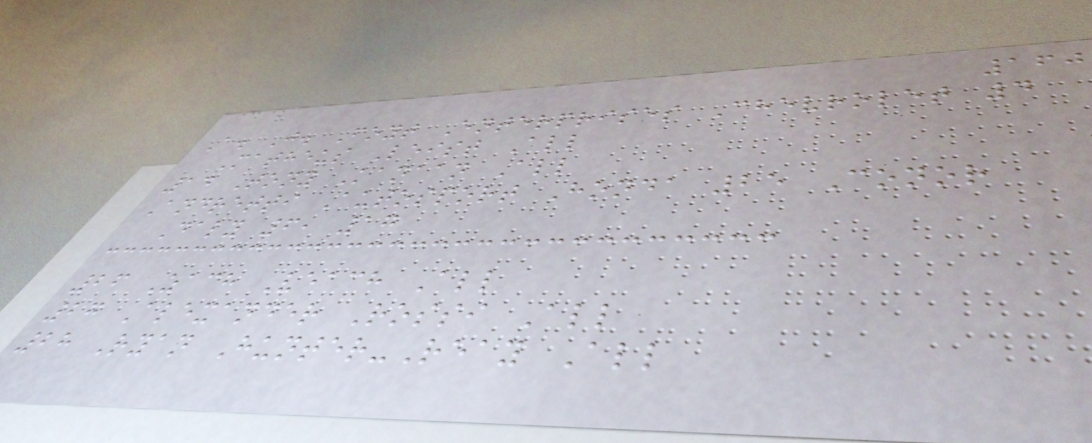160
A. J. Foyt Enterprises Chevrolet 4
Matheus Leist All
14 Tony Kanaan All
Andretti Autosport Honda 25 Conor
Daly 6, 17
26 Zach Veach All
27 Alexander Rossi All
28 Ryan Hunter-Reay All
